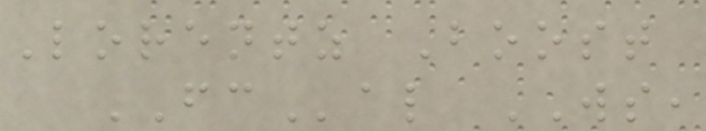Lorentz Boost
FCal WS,
